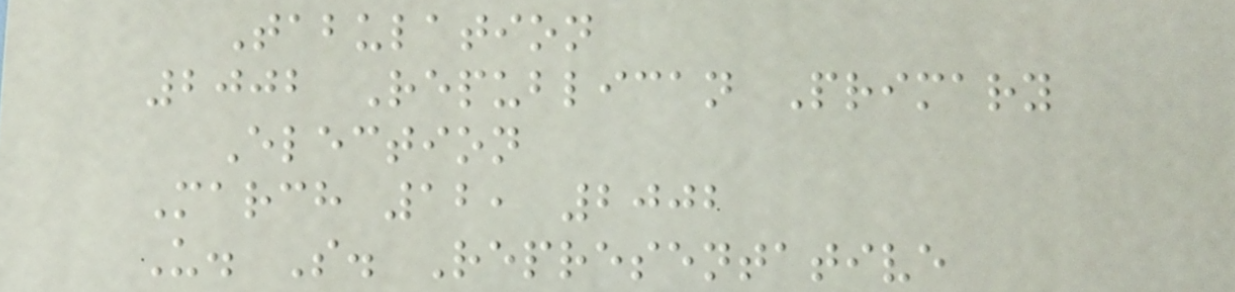Tabulation
2002 Republican Primary
Election
March 12, 2002
U. S. Representative
